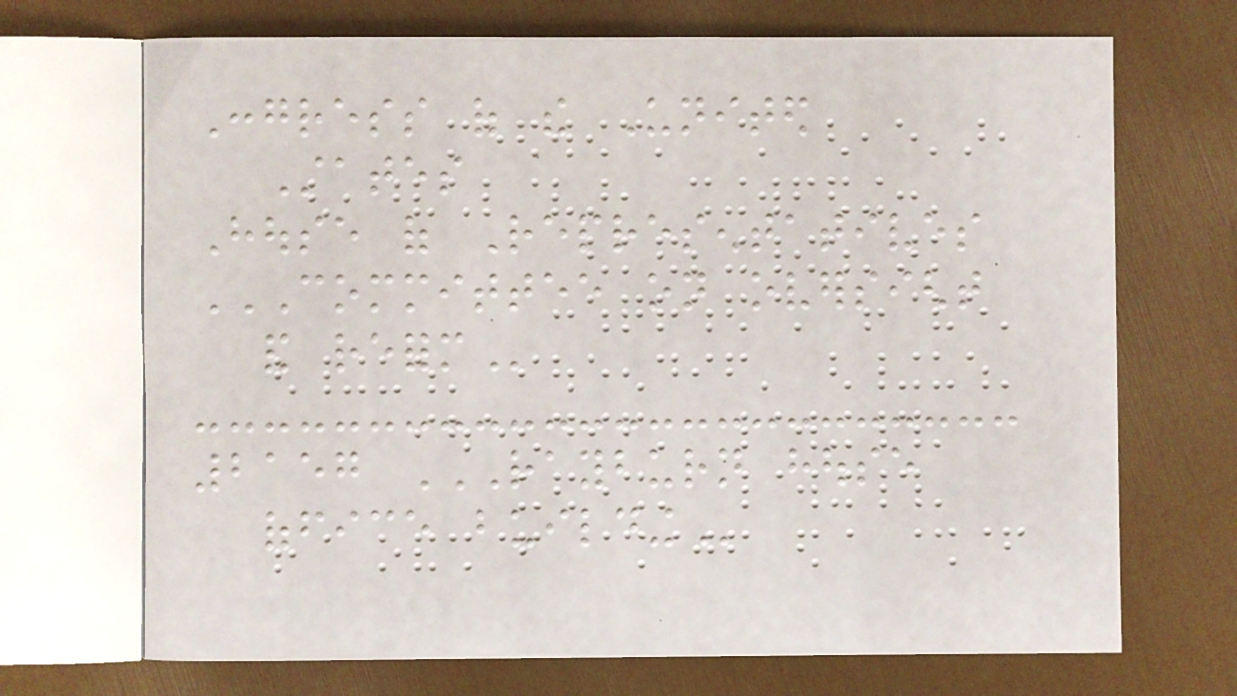Congress of the United
States
House of Representatives
COMMITTEE ON OVERSIGHT
AND REFORM
2157 RAYBURN HOUSE
OFFICE BUILDING
